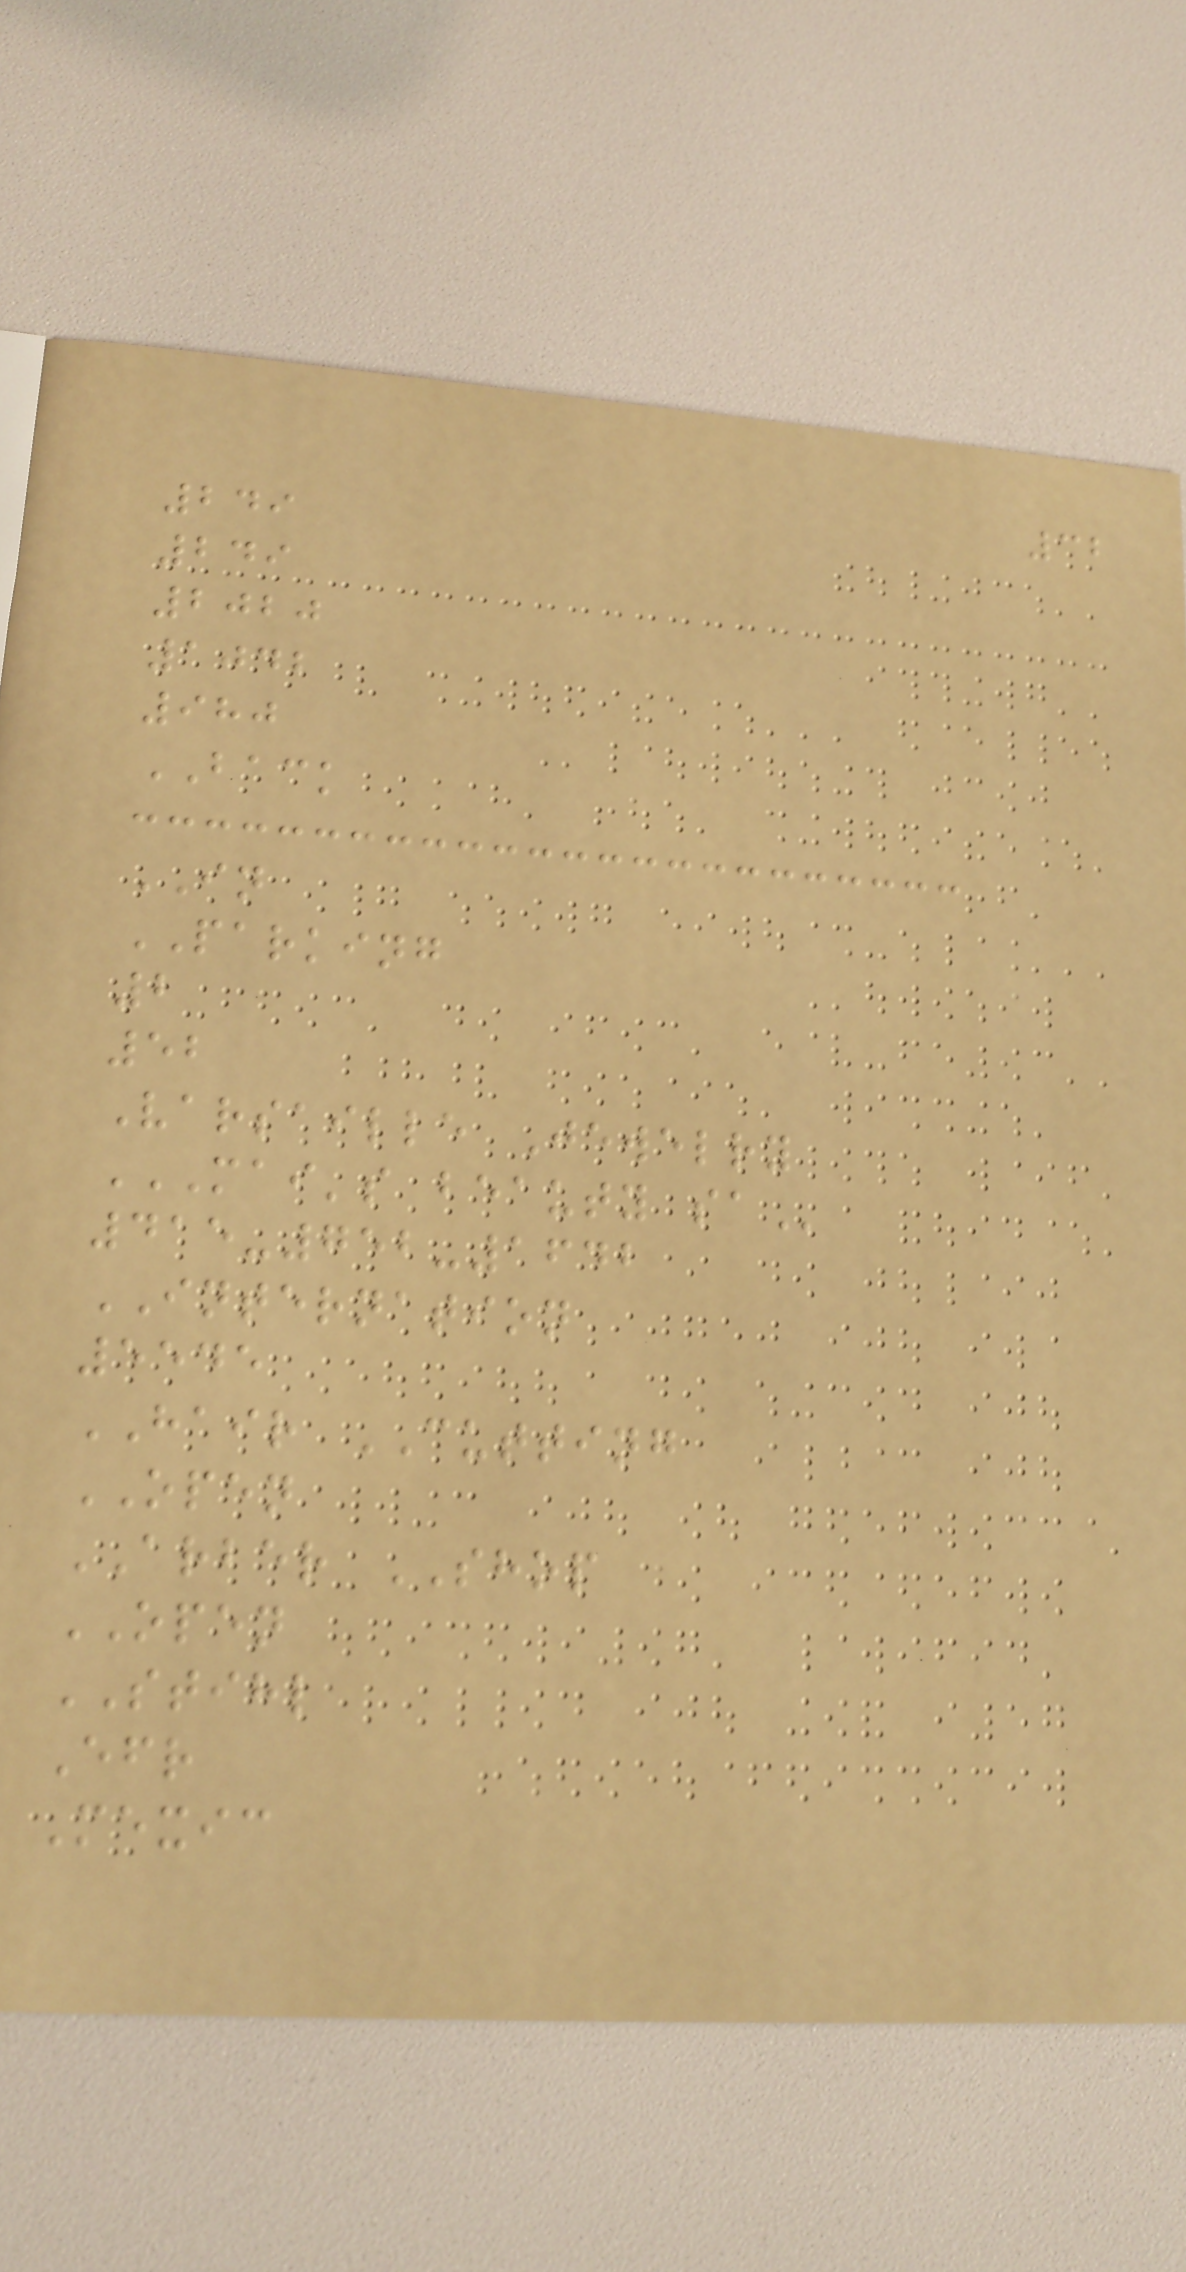32
249
249
2020
1042
980
BACK
IN
PARKING
2
52
Varsaille Jewelry
MAI'S BEAUTY SA
415-752-1642
INTERNATION
5545
HAIR CUTTING
OPEN
ARBER SHOP
OPEN
STIHL
Efr
Mexic
